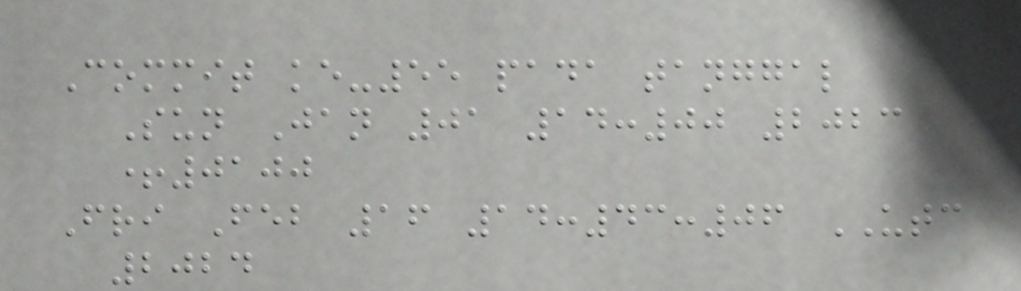Commit ke-55 pada tanggal
Sun Jan 01 14:00 2023
+0100
Fri Feb 16 14:43:06 UTC
2024
